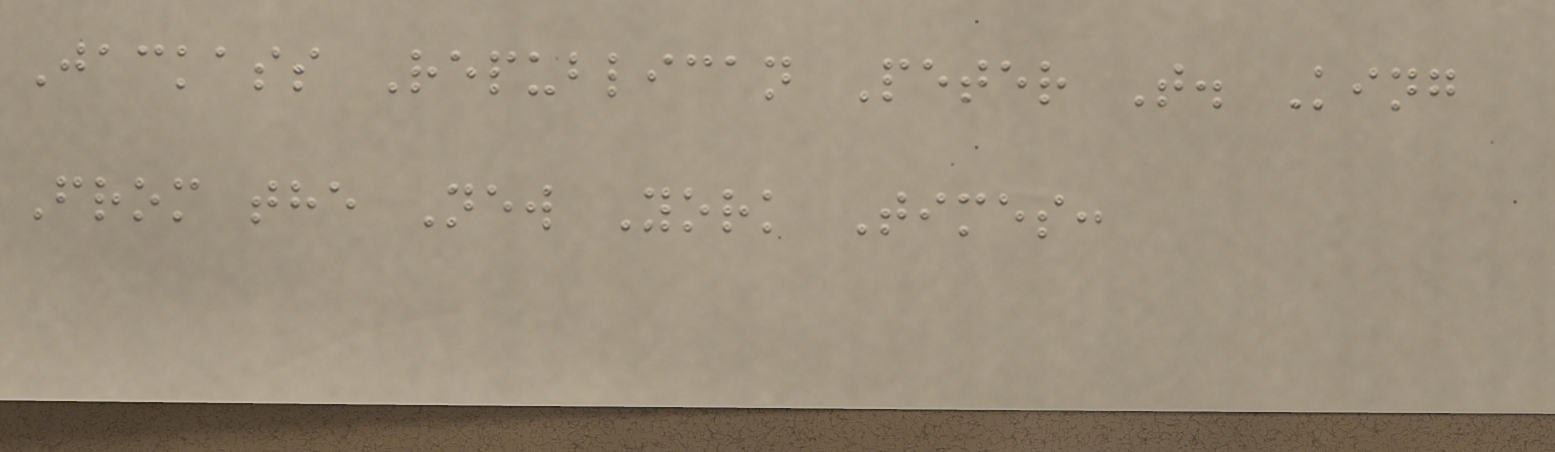Jackass Republican Peter T. King
From the New York Times:
